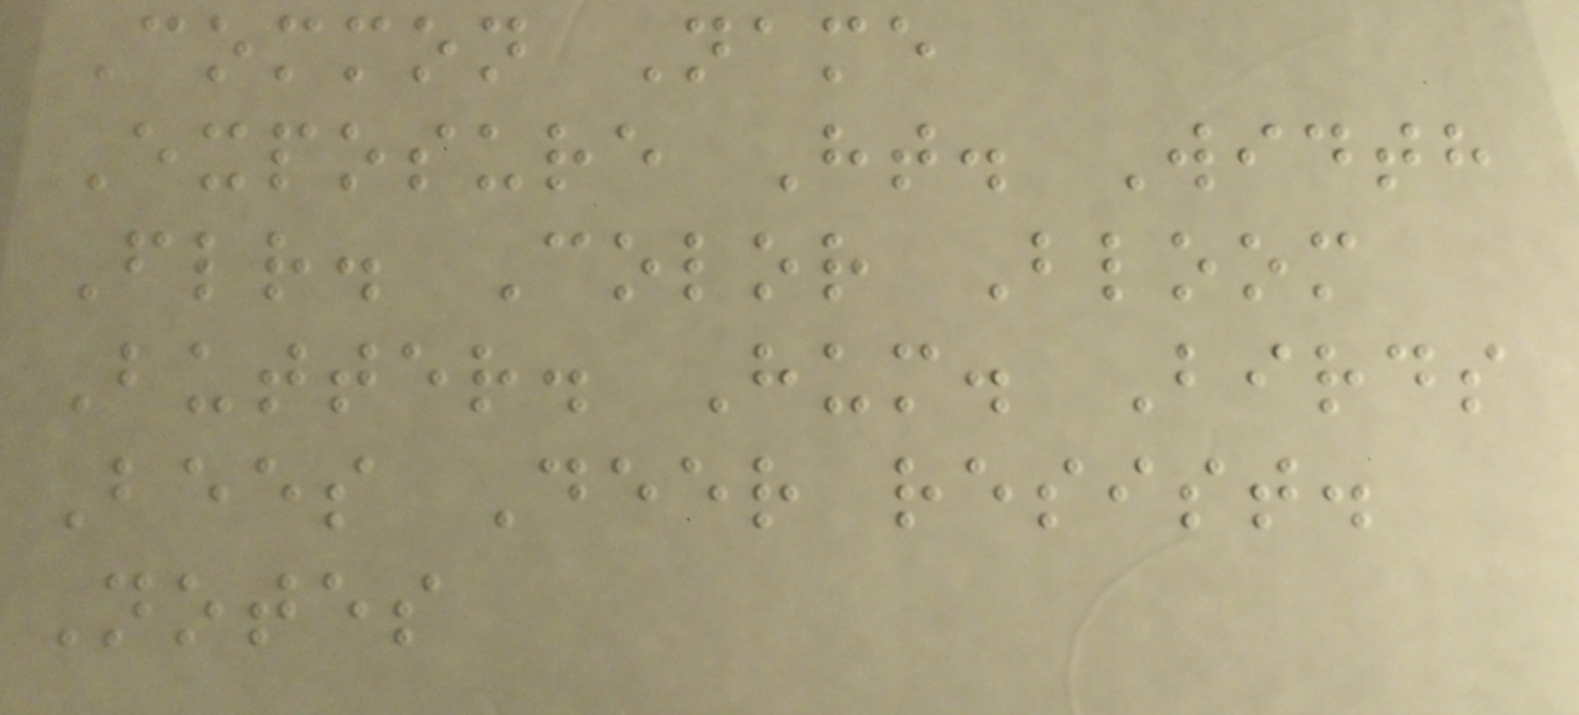Common Name
Exposure Ht. Width
Flr. Color Bloom
Butter. Hum. Birds
Bees Deer resist.
Notes
